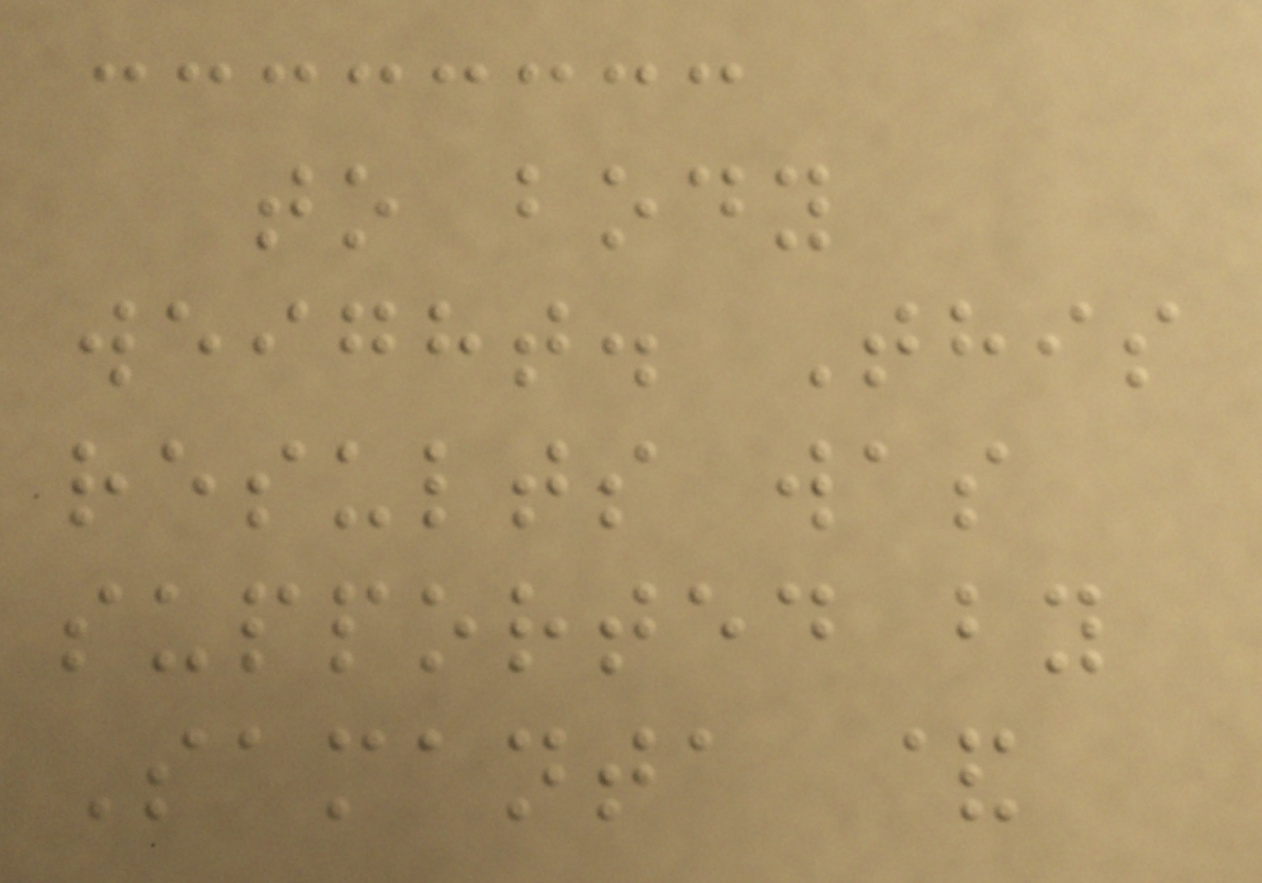to body
weight. This
results was
supported by
Samanta &
